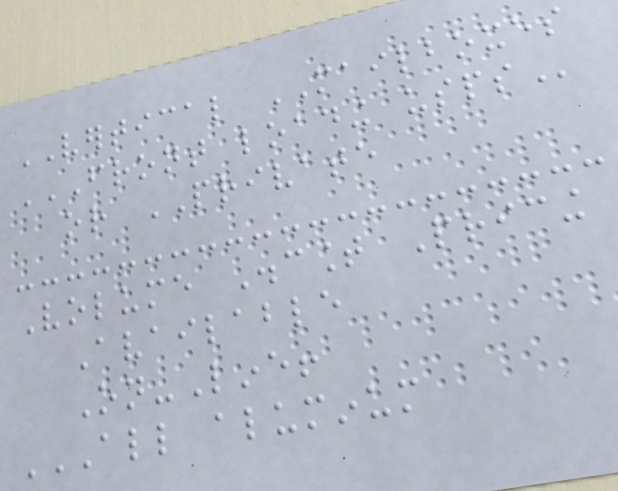VERTICAL MAILBOXES
FRONT LOADING USPS
or PRIVATE
Volume Discount Pricing
Available
On-Line!
ALL ALUMINUM
